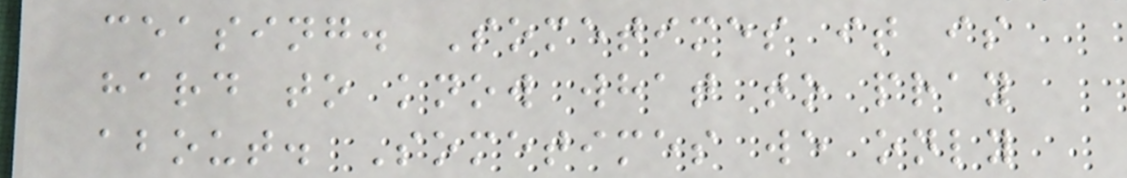ceasing. Sometimes it is
hard to know what to pray
about. Sometimes we only
